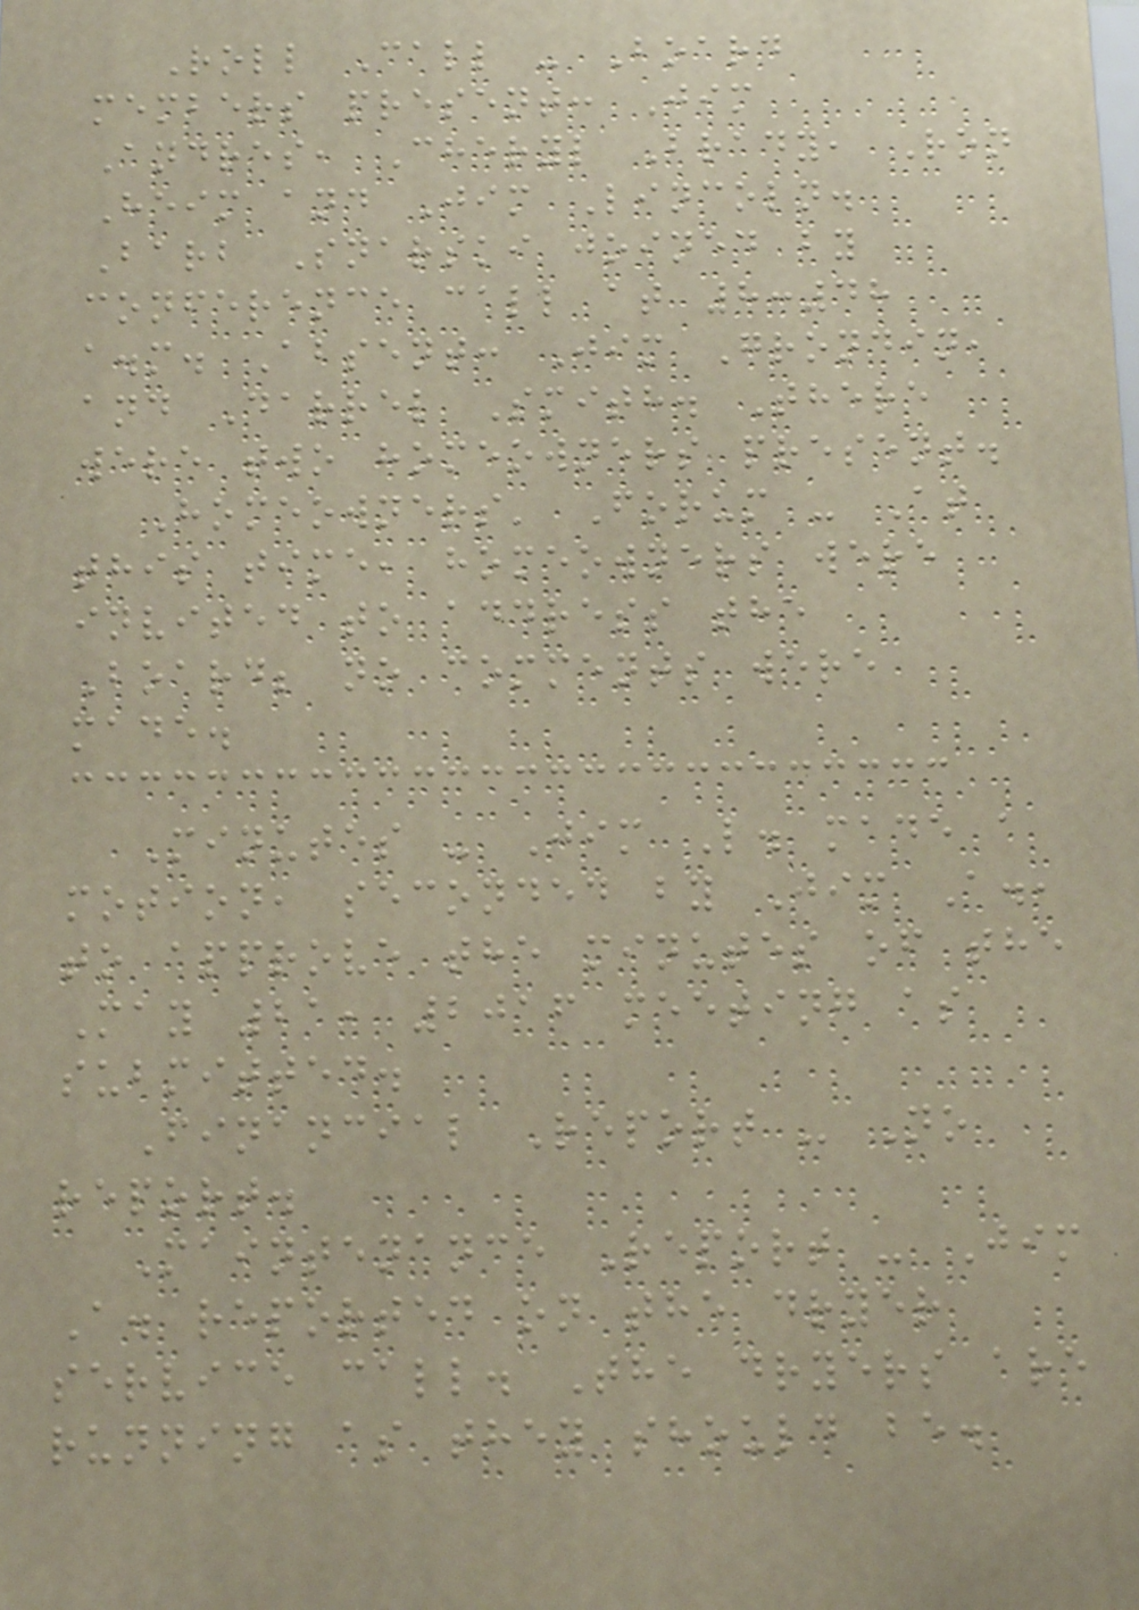Roll Call - Board
members present: Jim
Andres, Cheryl Brady, Ron
Heim and Jim Lincoln.
Barb Snarski joined by
conference call at 8:48
a.m. Absent: Jim Grondin,
and Darrel Smith. There
were two homeowners present.
Homeowners' Forum - At
this time, homeowners were
invited to address the
Board; no comments were
made.
Minutes - Jim L. made a
motion, seconded by Jim A.,
to approve the minutes of the
May 21, 2016 meeting as
submitted.
Financial Report - No
report.
Maintenance Report - Jim
A. reported on the dryer
service call. The dryers are
running as they should be.
